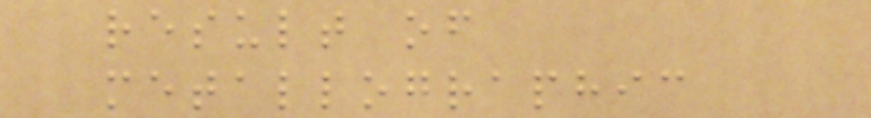result of
metallographic
